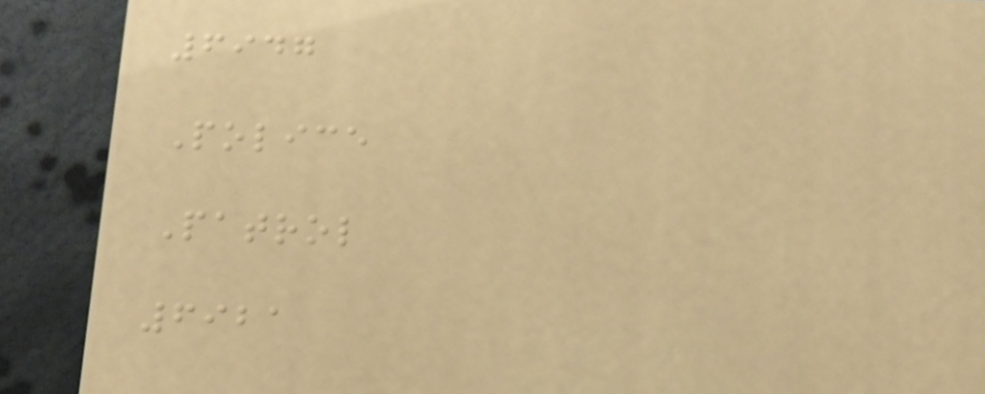6947
Police
Patrol
6921
